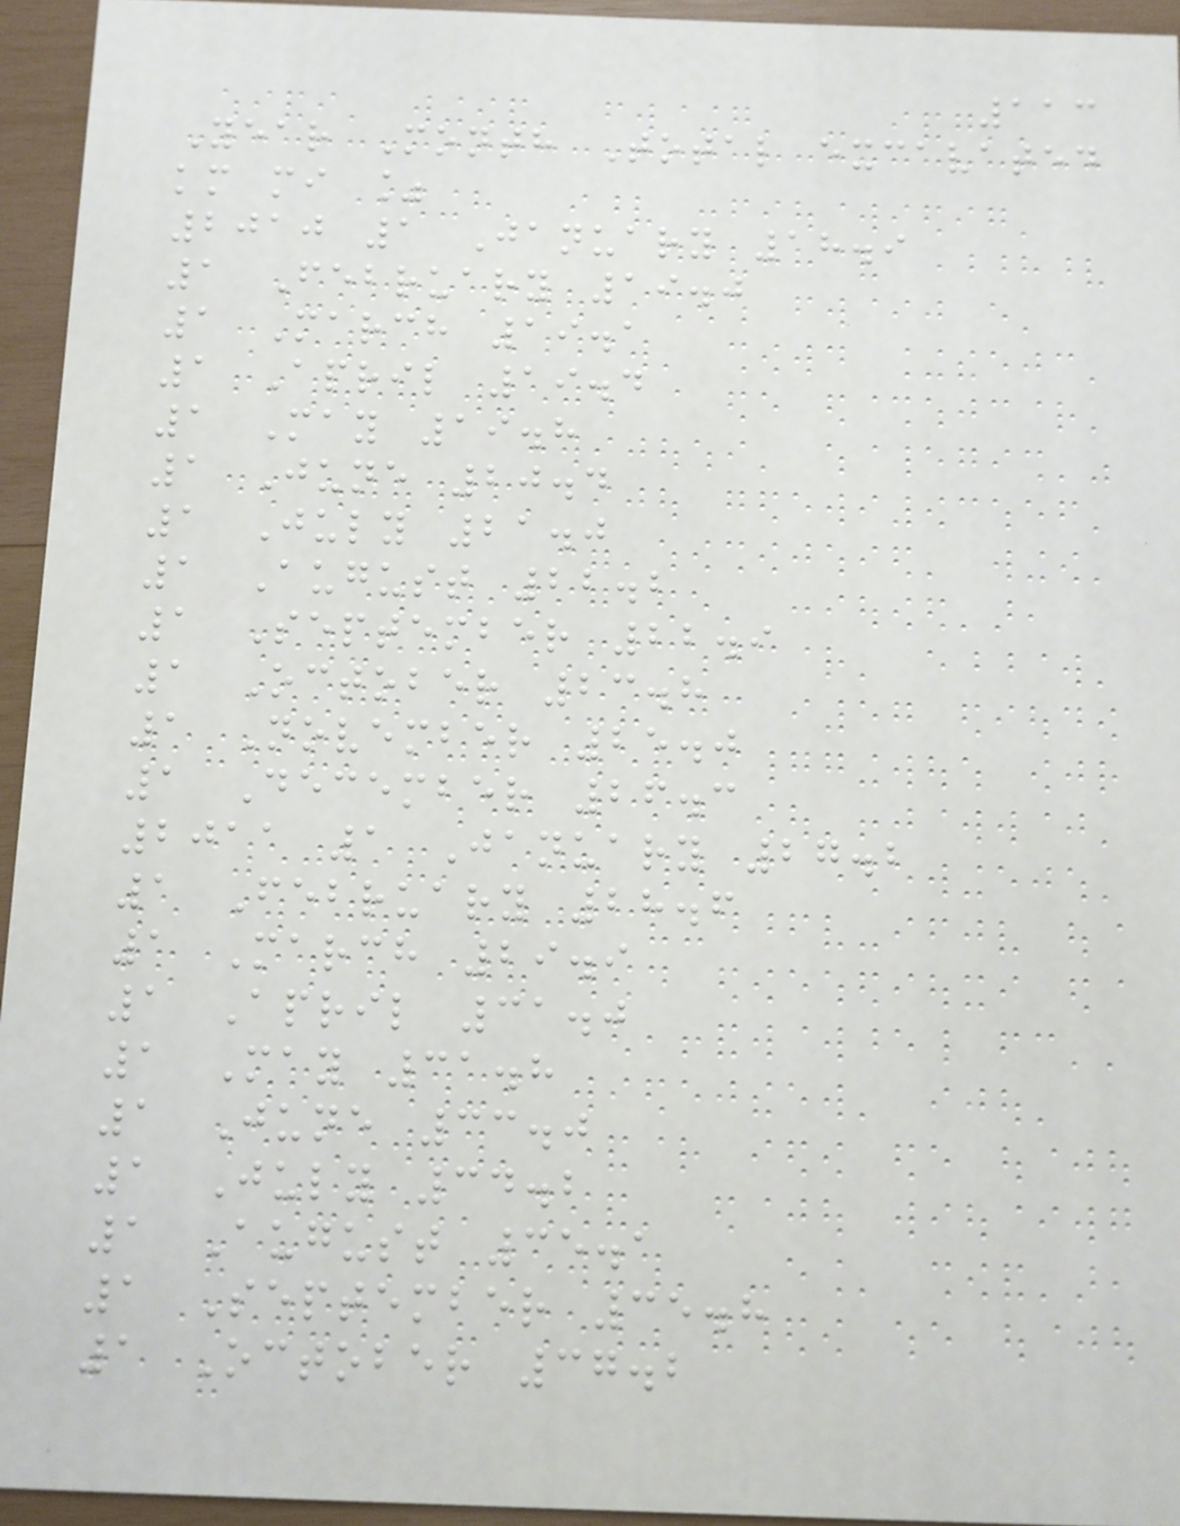113
Year Month Total excavated
km mi %
2010 1 January 18.9
1 February 19.0
1 March 19.1
1 April 19.4
1 May 19.8
1 June 20.4
1 July 21.0
1 August 22.2
1 September 22.9
1 October 23.8
1 November 25.0
1 December 26.3
2011 1 January 27.2
1 February 28.6
1 March 29.9
1 April 31.0
1 May 31.8
1 June 33.0
1 July 34.2
1 August 35.1
1 September 35.8
1 October 37.2
